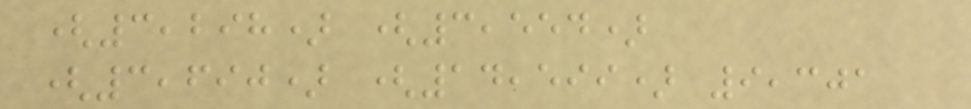(3,298) (3,554)
(3,690) (14,599) 9,301
